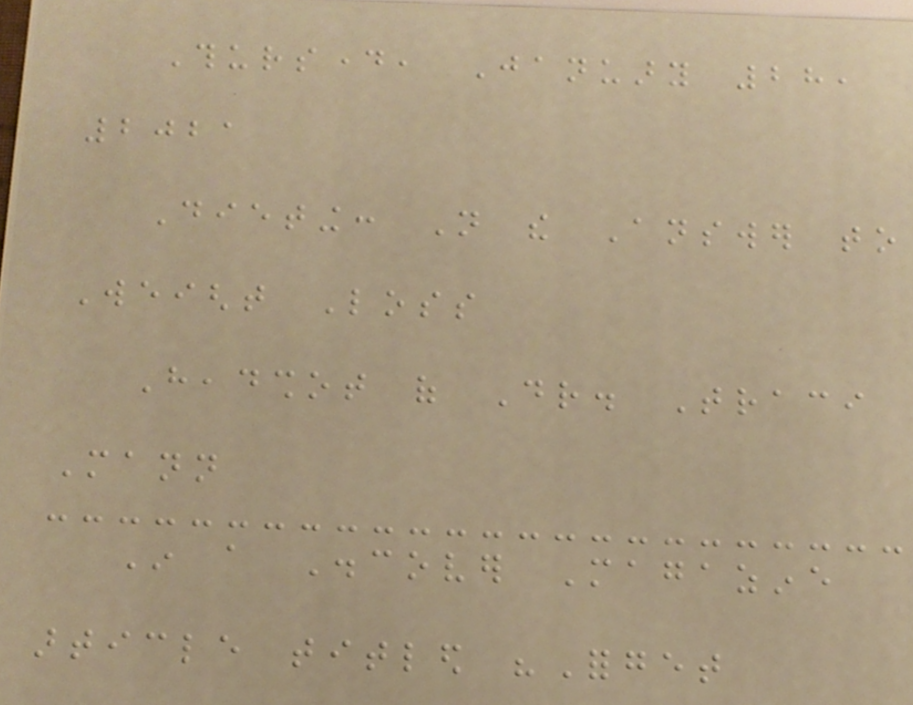Thursday, January 28,
2021
Dieting: Not the Answer to
Weight Loss
Headshot of Dr. Traci
Mann
In a Discover Magazine
article titled "Forget
